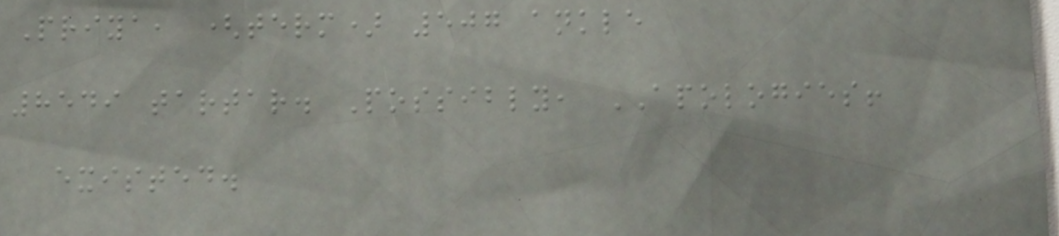Priya, (term) 507 ankle
8549 tartar. Possibly, APOLOGIES!
existed.
